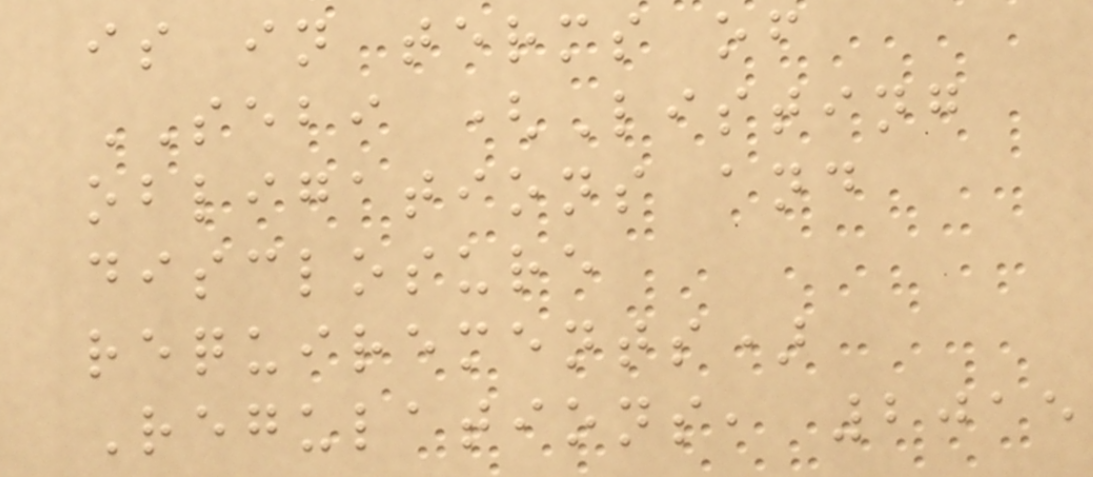is in terms of
SEBI (Listing
obligations and
disclosure
requirements)
Regulations, 2015
